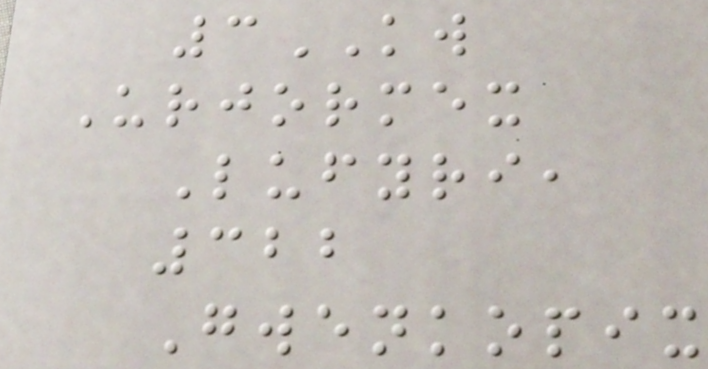3KW
Urjormex
Lufyri,
322
Gwenkopix
